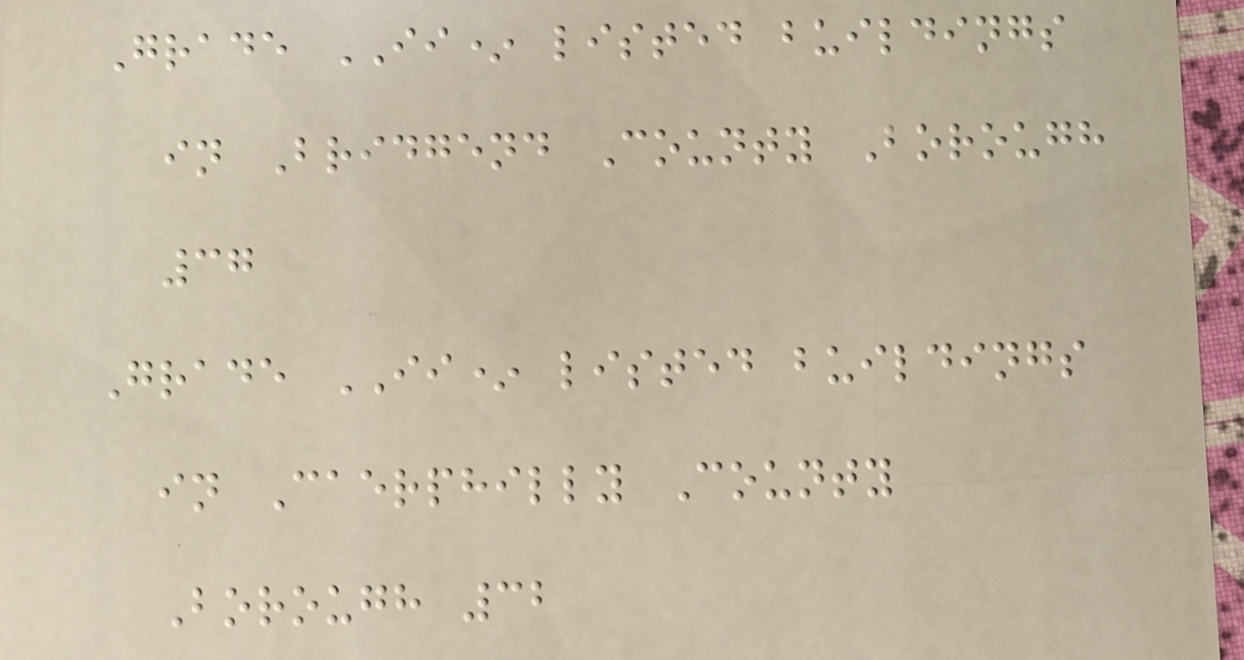Grade II* listed buildings
in Bridgend County Borough
37
Grade II* listed buildings
in Caerphilly County
Borough 32
